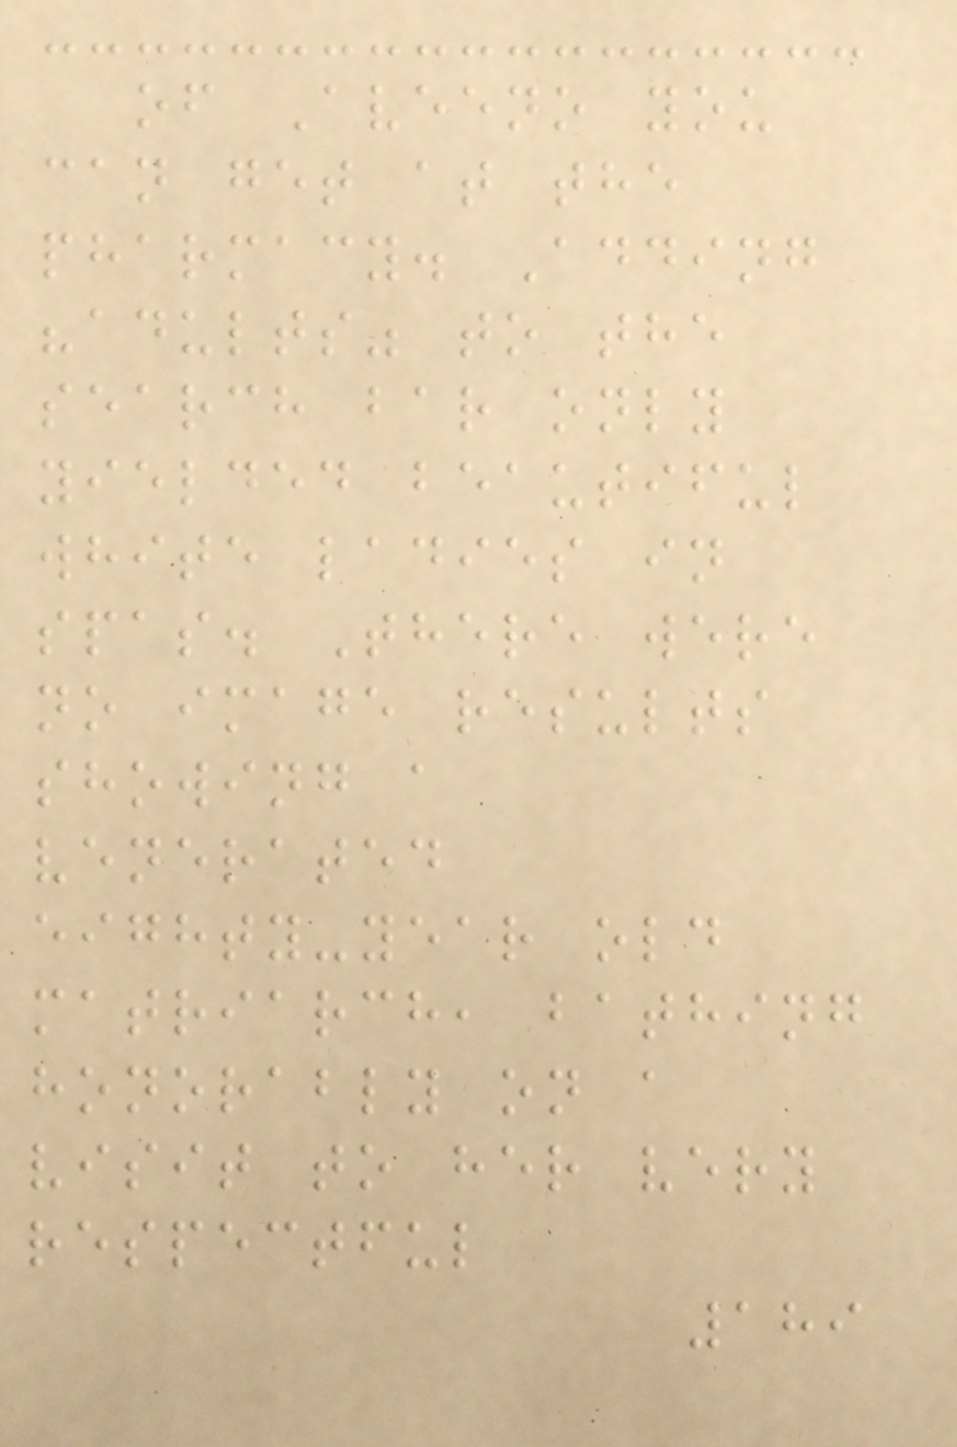of Aveeno you
can get at the
pharmacy. Adding
"adults" to the
search bar only
yielded beautiful
white ladies in
spas. There were
no image results
showing a
venerated
eighty-year old
matriarch, bathing
honorably on a
visit to her very
respectful
189
